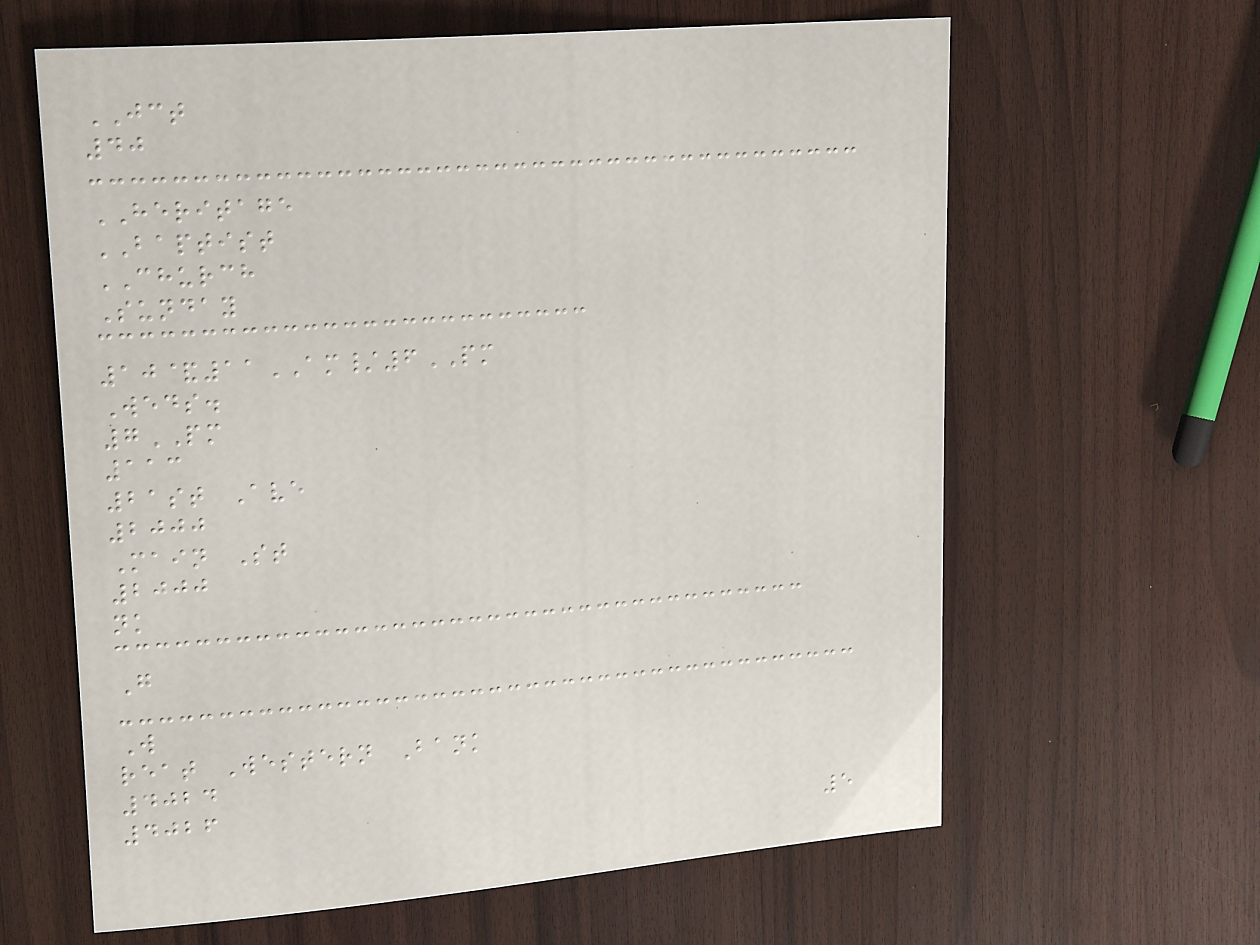JCT
40
HERITAGE
BAPTIST
CHURCH
Sunday
10&11AM/6PM
Weds.
7PM
113
21st Ave
2000
Main St
2000
nk
G
W
reat Western Bank
4024
4026
5
